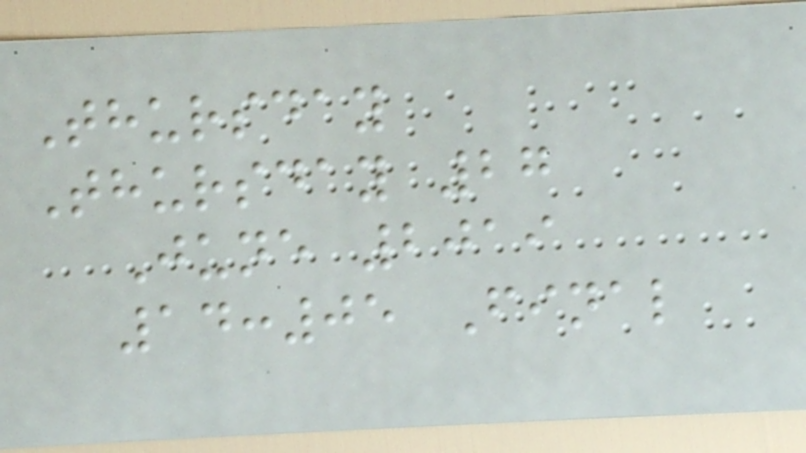Thursday
Thursday 27
June 2019
14:05 Final
